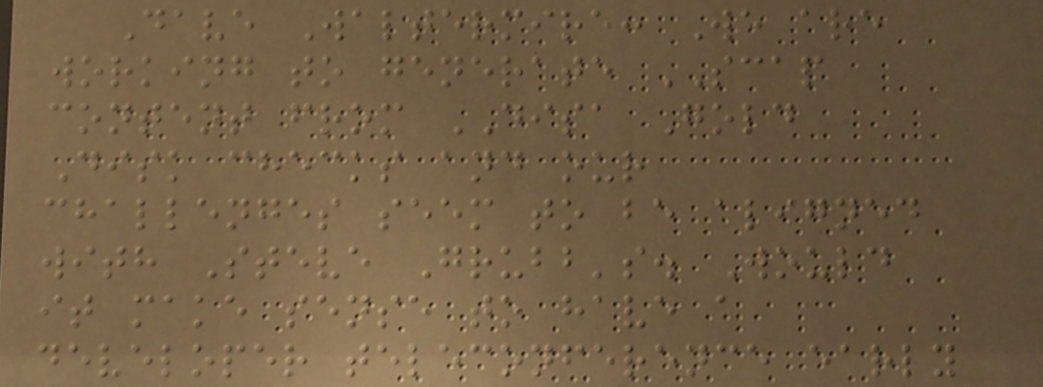Dave Waltermire: We are
working to generate SCAP
content from DISA Gold
Disk checks and our
challenges seem to be aligned
with Steve Grubb's. Would
it make sense to have a
developer teleconference early
